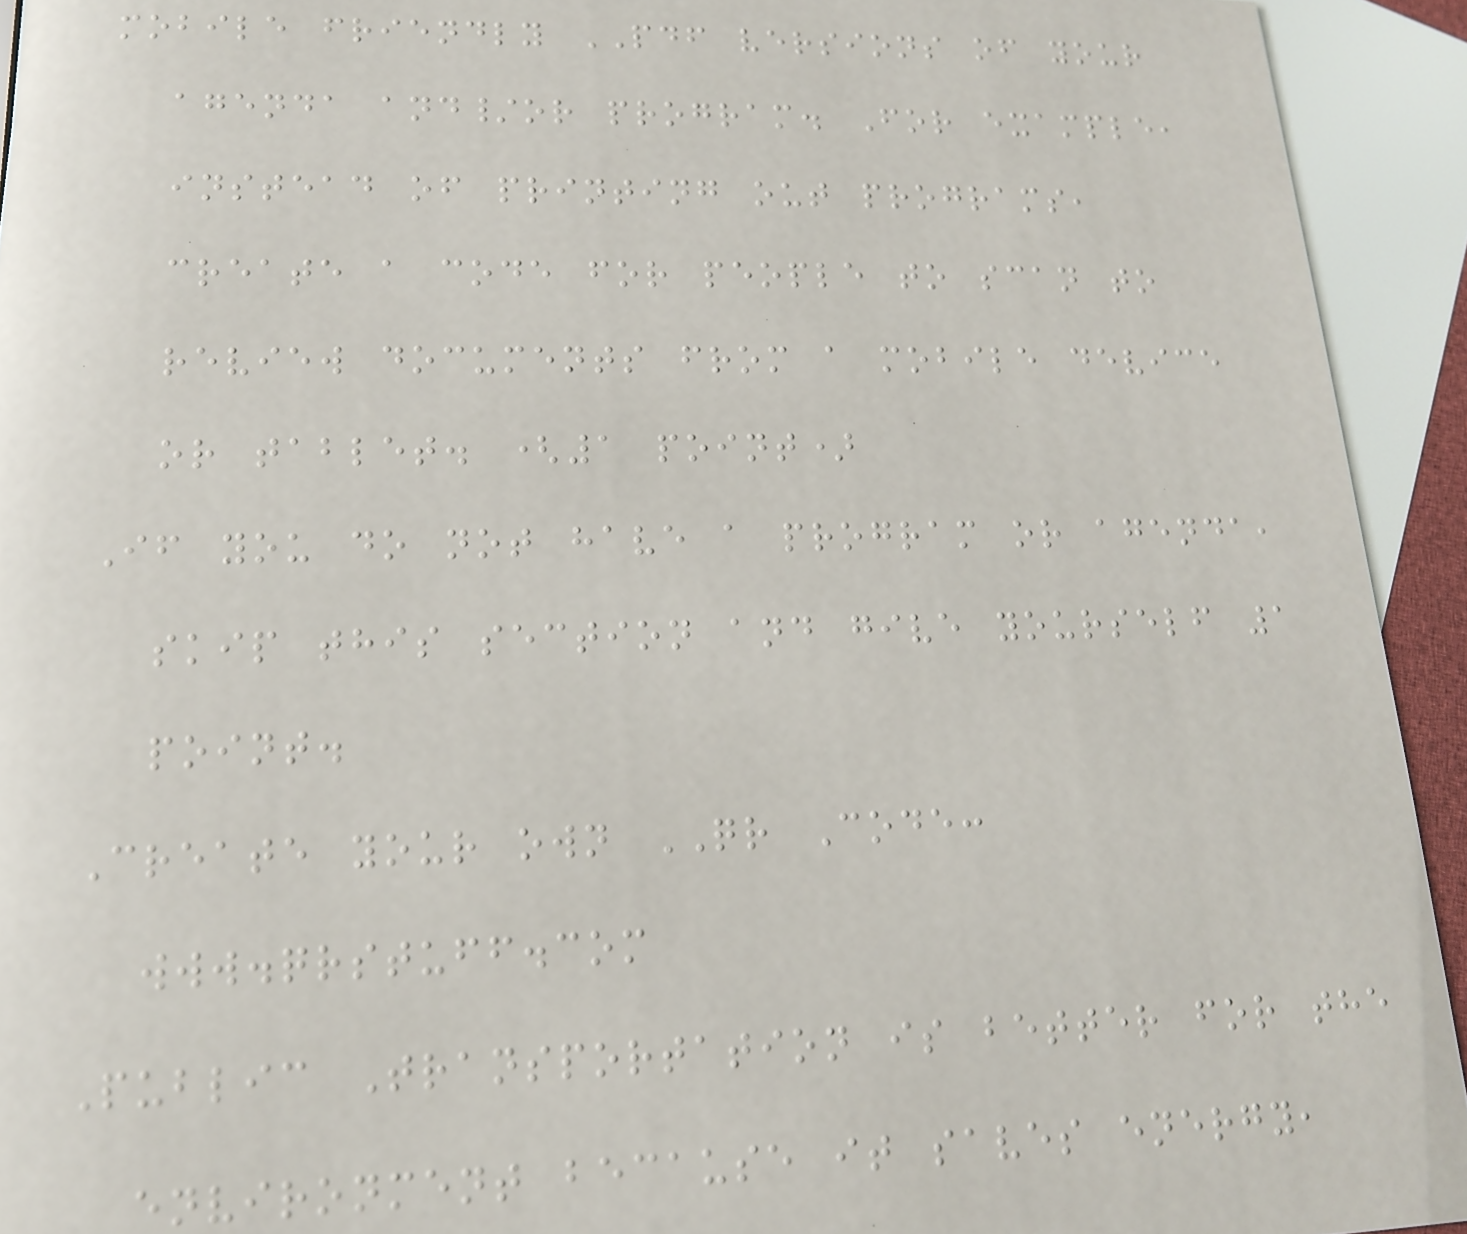mobile friendly PDF versions of your
agenda and/or program. For example,
instead of printing out programs,
create a code for people to scan to
review documents from a mobile device
or tablet. (1 point)
If you do not have a program or agenda,
skip this section and give yourself 1
point.
Create your own QR Code:
www.qrstuff.com
Public Transportation is better for the
environment because it saves energy,
